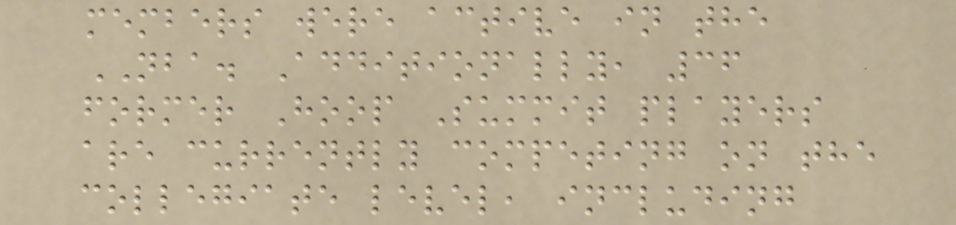members were active in the
NBA. Additionally, 36
former Hoop Summit players
are currently competing on the
collegiate level, including
